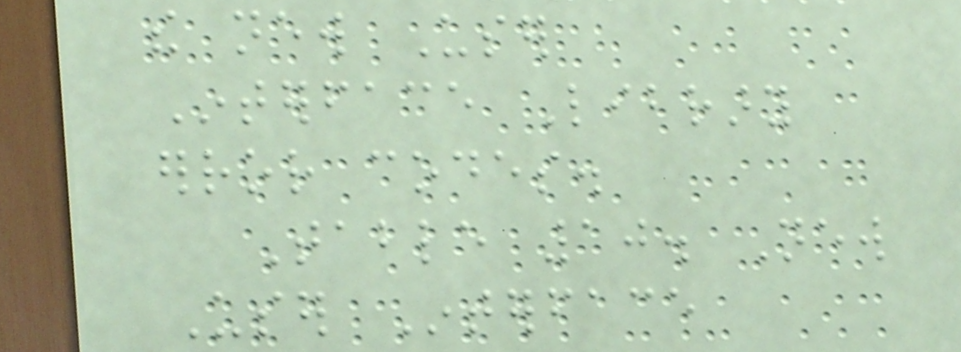the new User
Interface Library
error codes.
Table 10. New
User Interface
